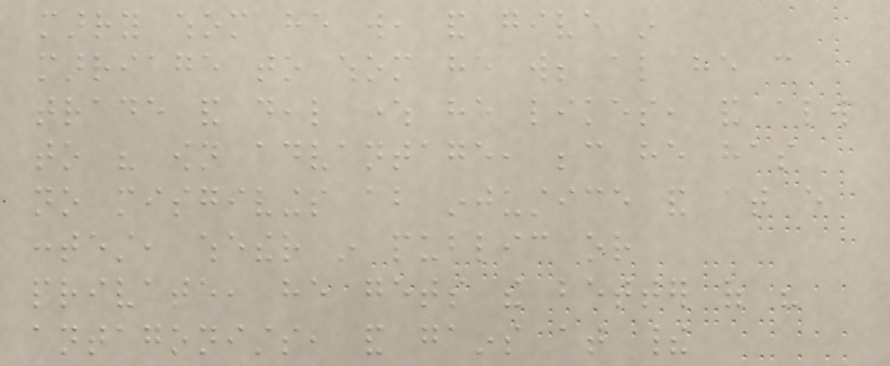marry whom he will, and give in
marriage to whom he will; also he can
trade and deal where he likes, and always
to his own advantage, because he has
no misgivings about injustice and at every
contest, whether in public or
private, he gets the better of his
antagonists, and gains at their
